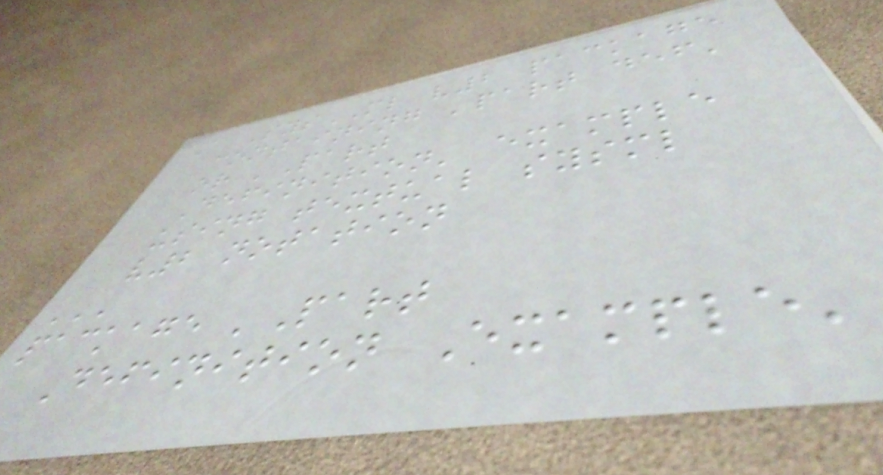A SysML v2 package
containing 'part def'
or 'Part
Definition' example
using textual sysml
v2 notation
'''
package 'Part
Definition Example'
